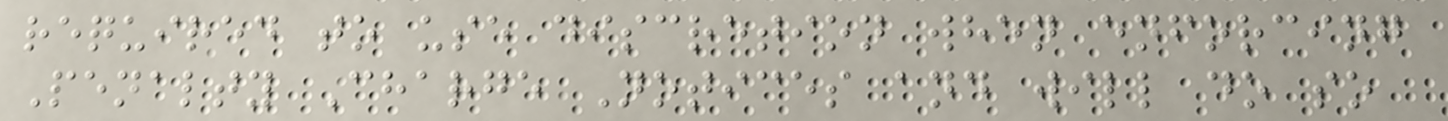required to use discretion when enforcing
Penalty Charge Notices and will do so
